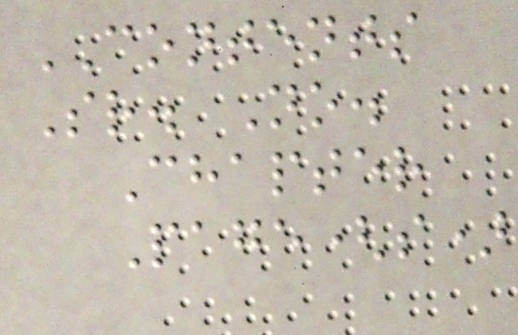CONTENTS
Sr. No.
Chapter
Page(s)
